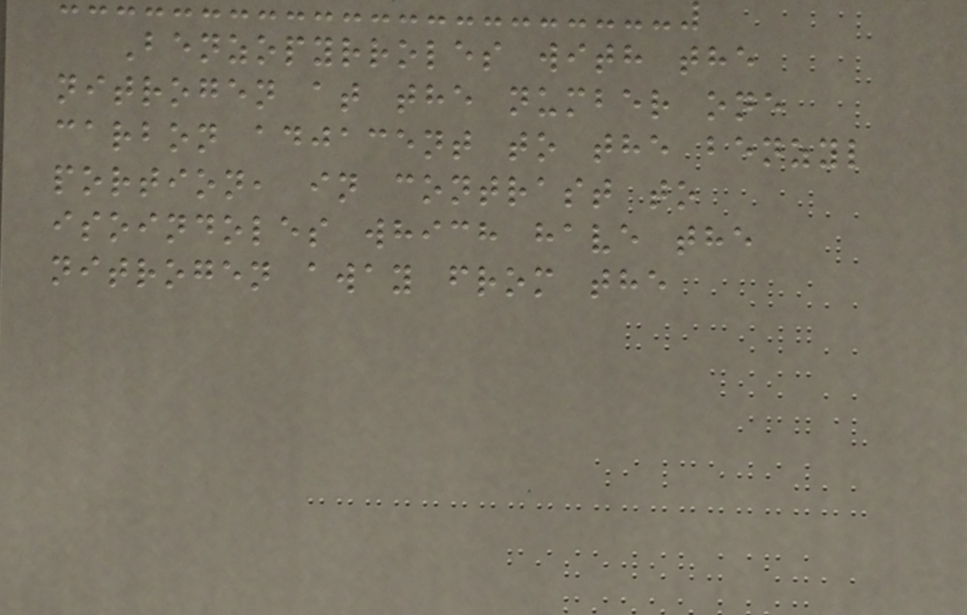Benzopyrroles with the
nitrogen at the number one
carbon adjacent to the benzyl
portion, in contrast to
isoindoles which have the
nitrogen away from the
